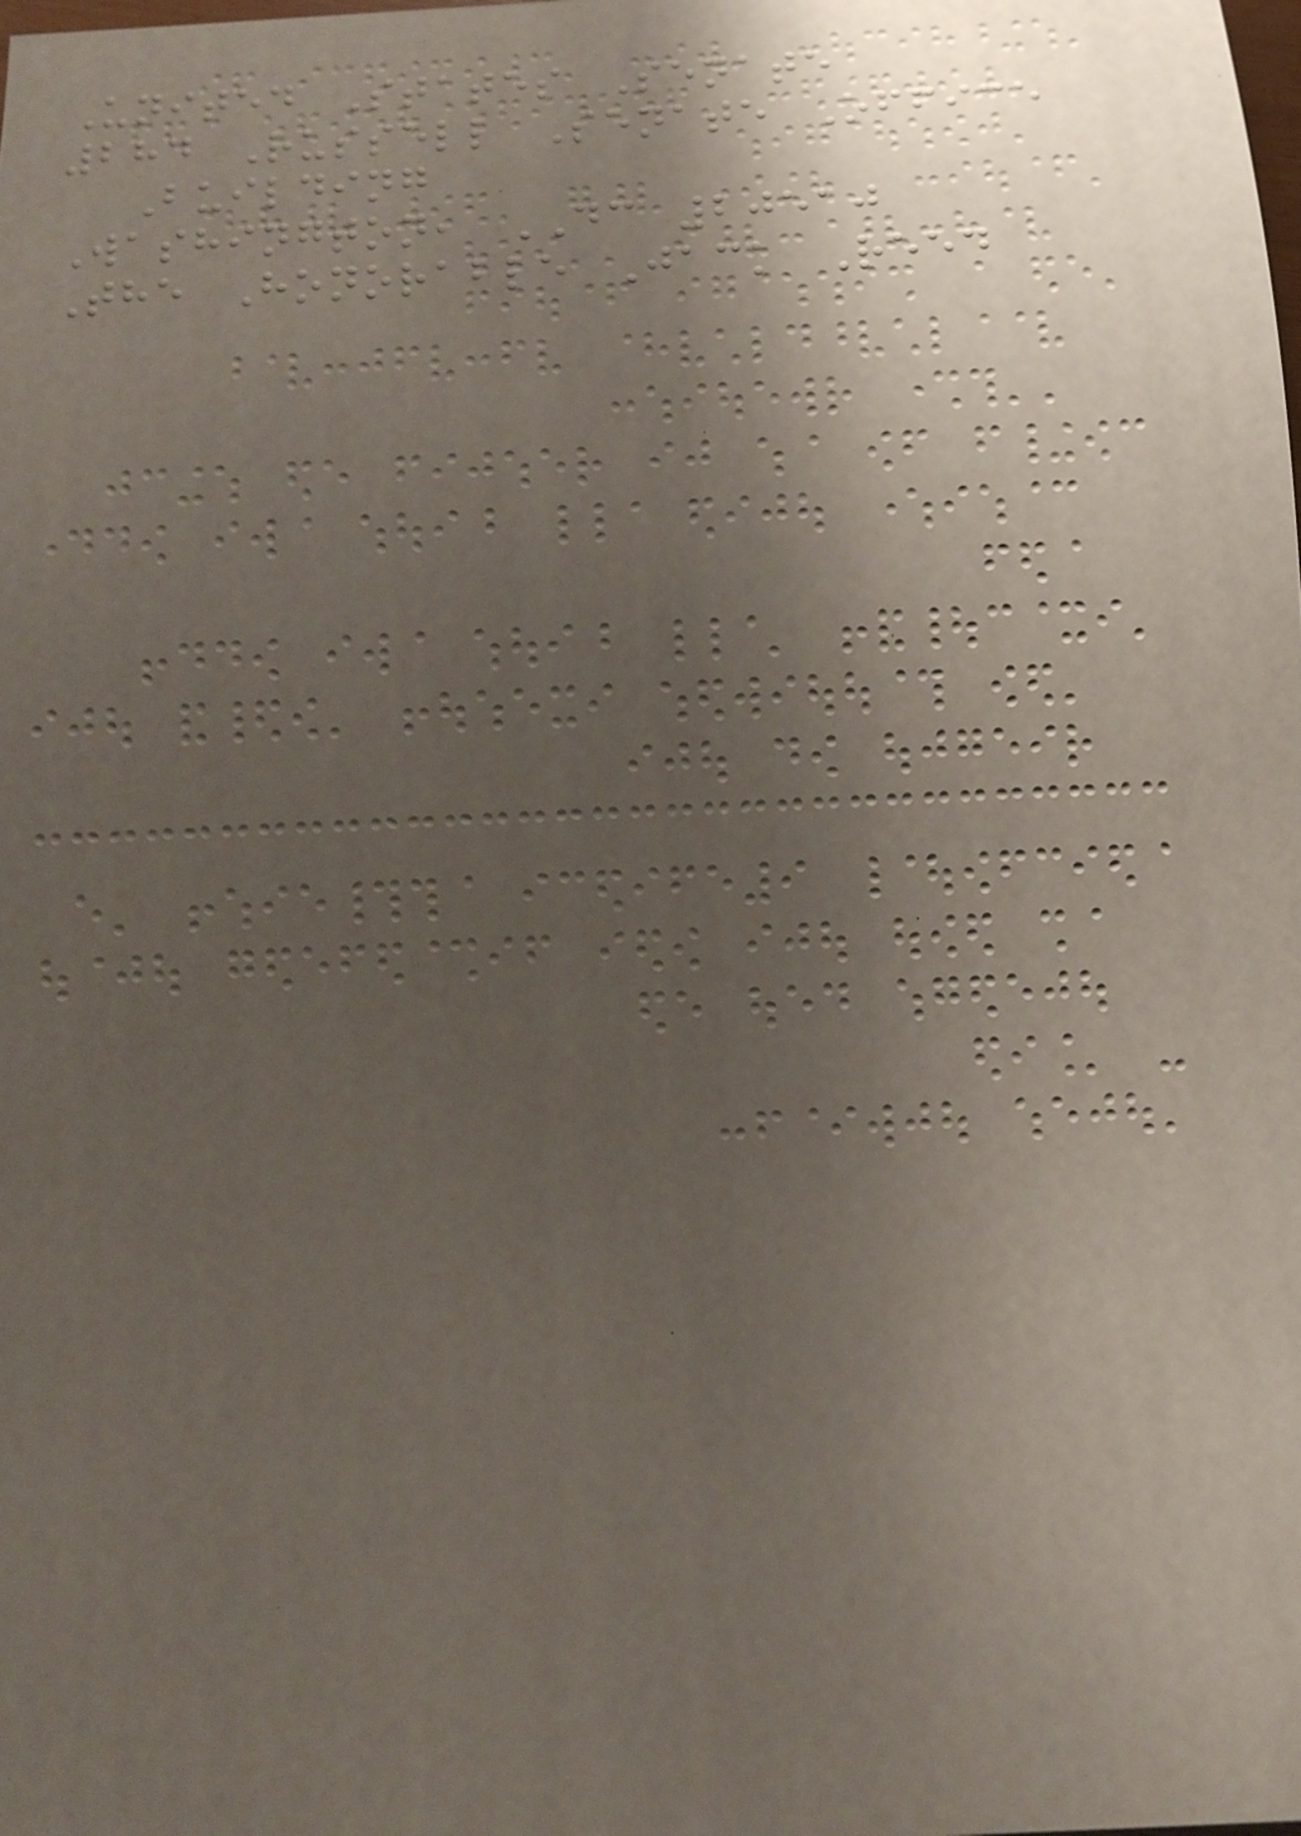United States Senate
284 Russell Senate Office
Building
Washington, DC 20510
The Honorable Jack Reed
